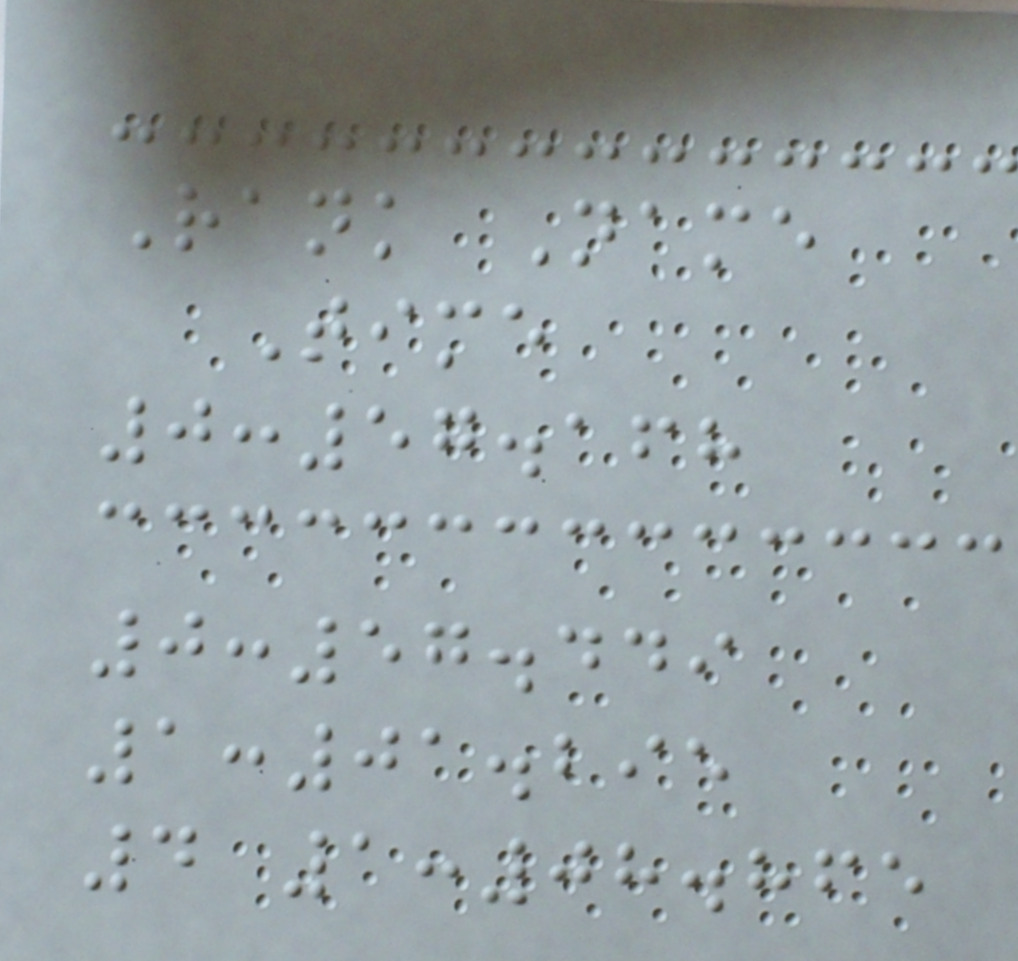Rank Name
Time
0:57.168
0:57.449
1:01.295
4 1:08.865
